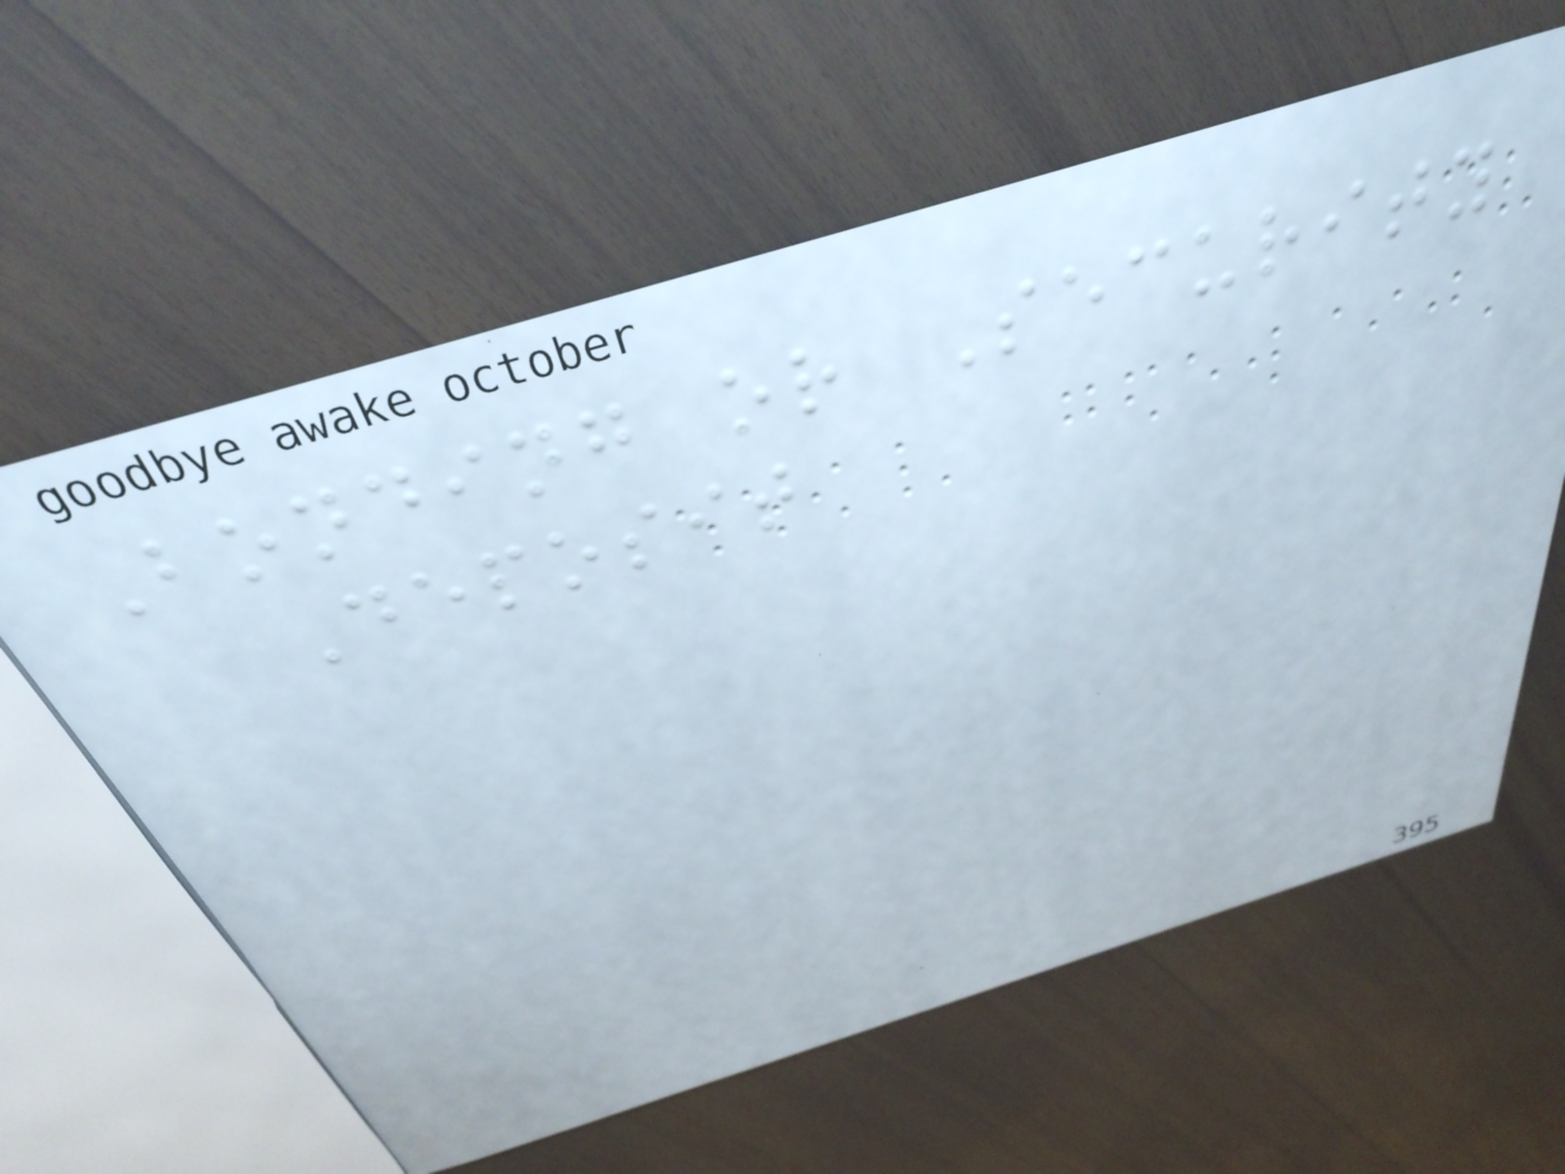Bonding or Security
Deposit
